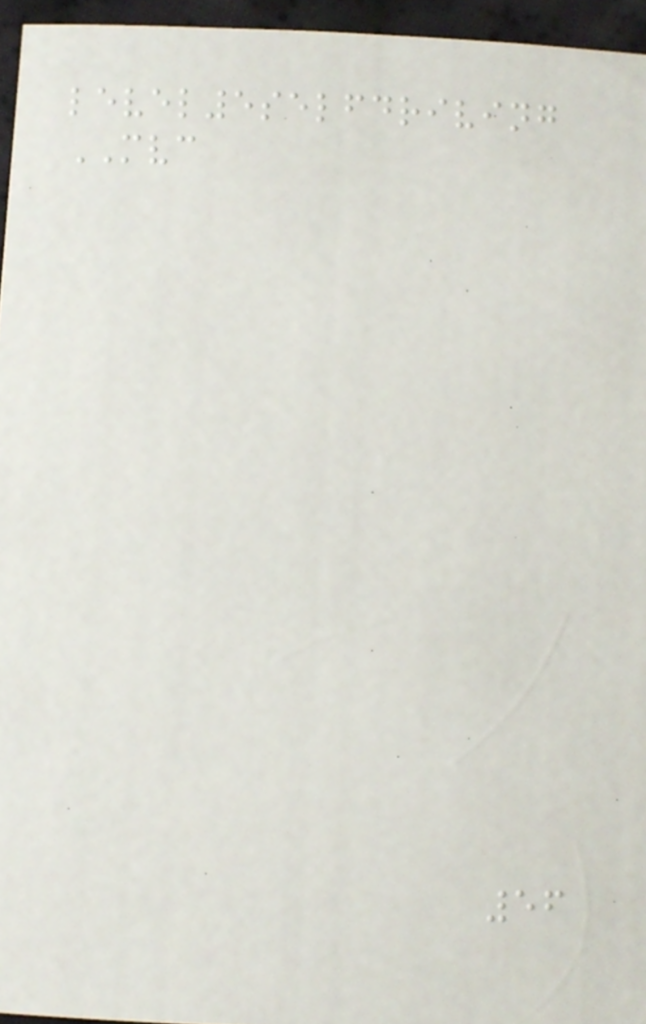level5selfdriving
MVC
56
